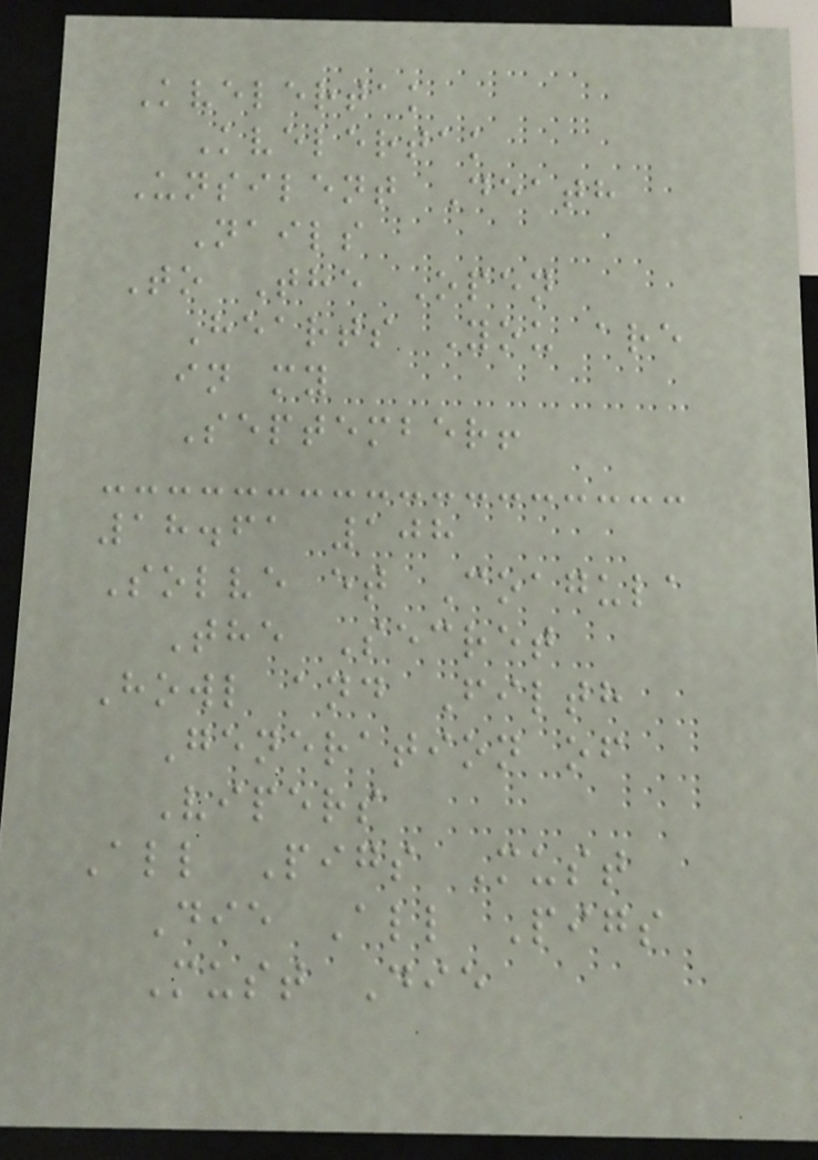Kvelertak
Kvelertak
Unsilent Death
Nails
To The Open
Hearts You are
in my
September!
18.61 108
Solve et Coagula
The Secret
Howl and Filth
Generation of
Vipers
All Pigs Must
Die All Pigs
Must Die
